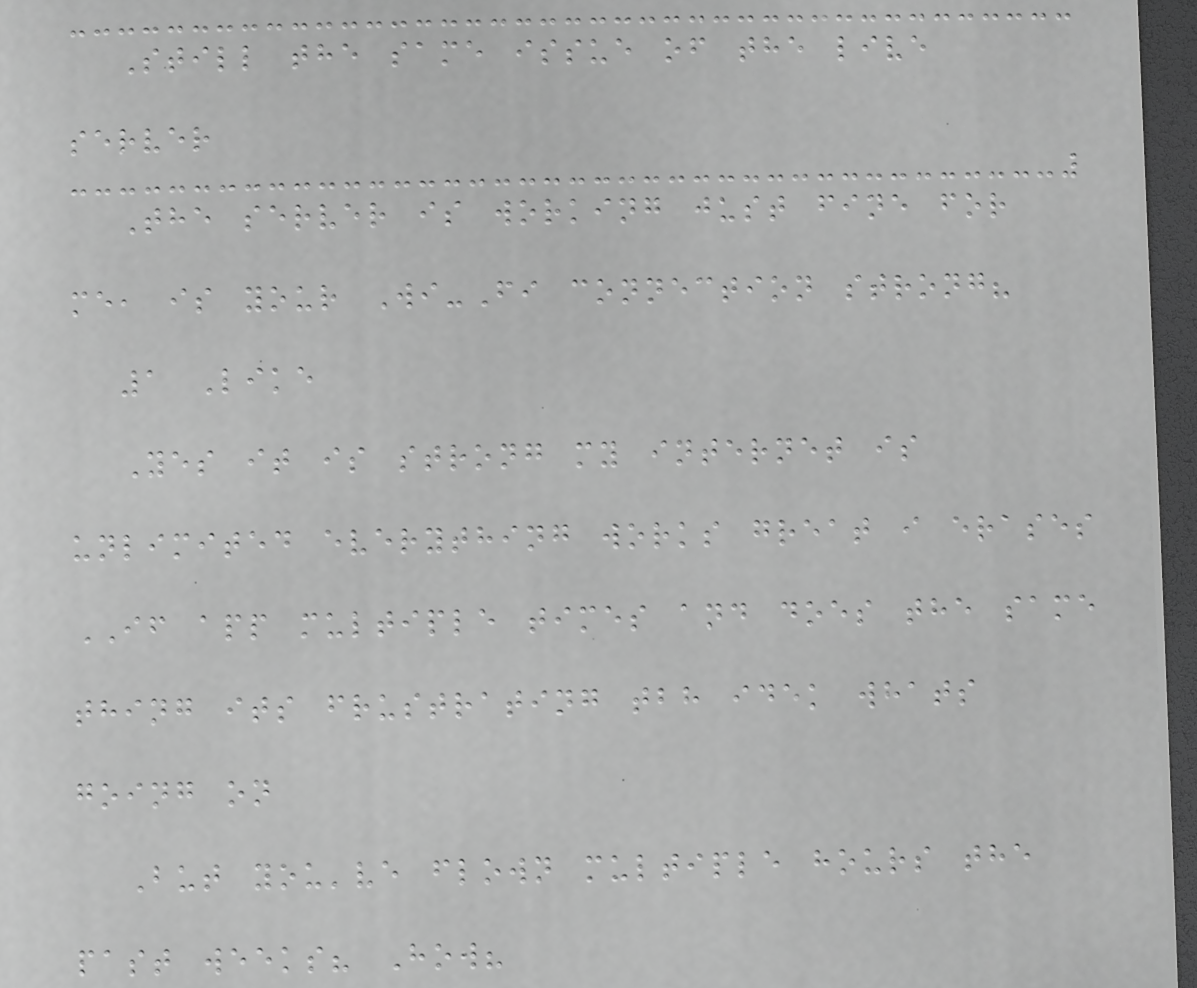Still the same issue of the live
server
The server is working just fine for
me, is your Wi-Fi connection strong?
1 Like
Yes it is strong my internet is
unlimited everything works great i erases
IF app multiple times and does the same
thing its frustrating tbh idek whats
going on
But you've flown multiple hours the
past weeks? How?
